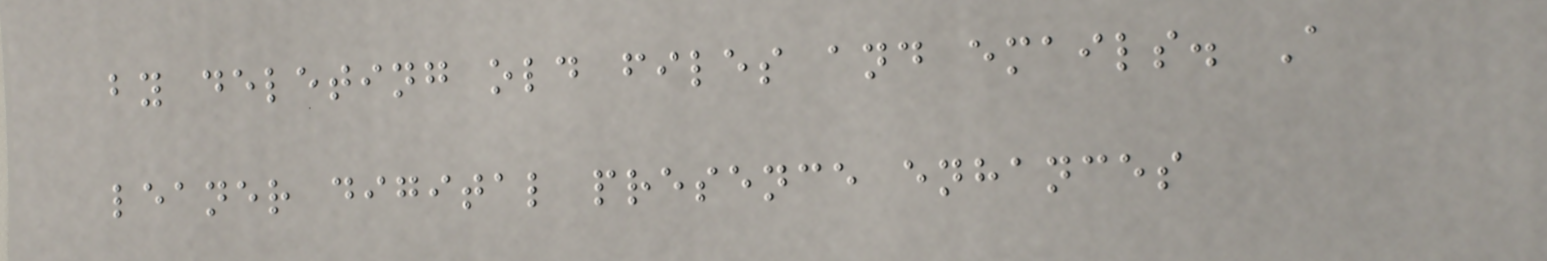by deleting old files and emails. A
leaner digital presence enhances
